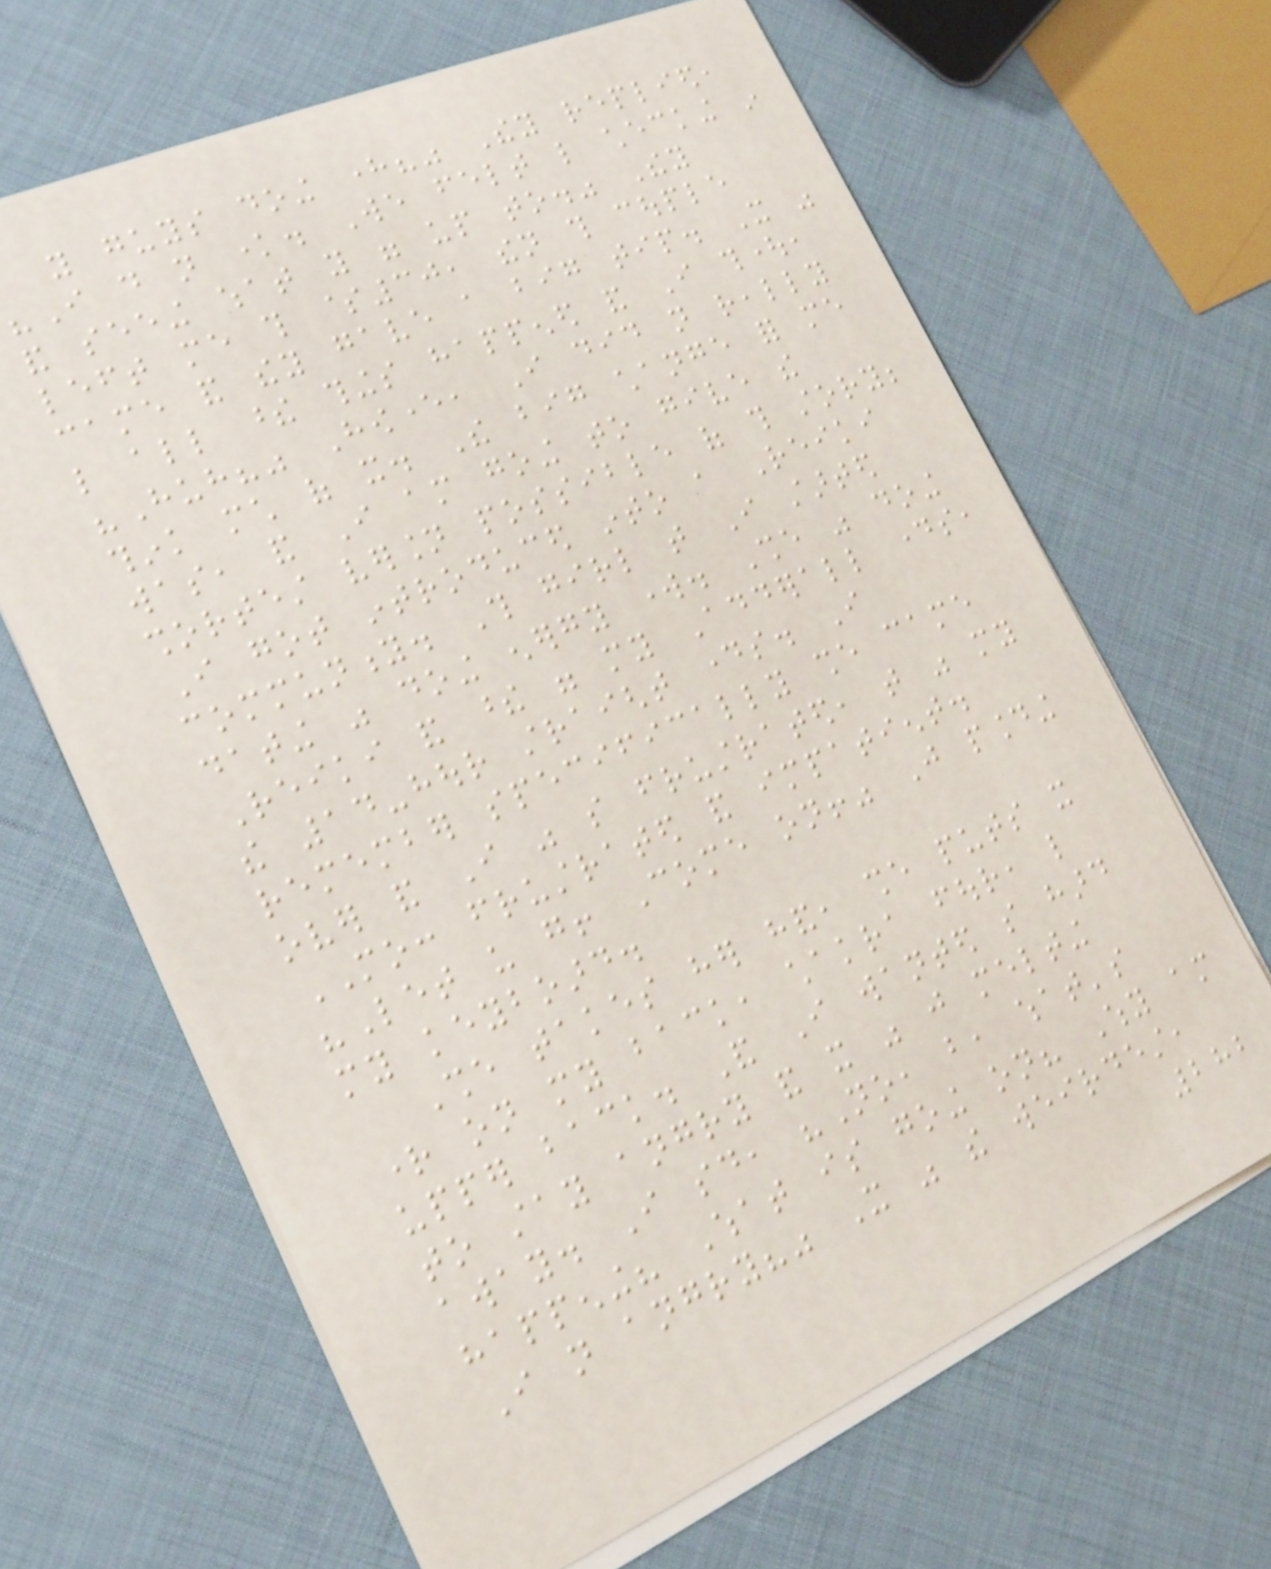you guys doing here?" They replied,
"I do not know. We felt like checking in
and seeing what you were up to." They
left me this $30, then this couple
came and they gave a big tip. It was
like all these things happened and I thought,
"Huh?" However, I did not really
think much of it. The big change for me
was, and I am going to give the
shortest version possible of this story;
I got introduced into a Reiki
community. This girl that I started
dating was doing energy work. She was doing
Reiki and these were my Adderall days,
the 14-hour straight days. I
remember specifically she came
over and I was so frustrated, that was my
MO: frustrated and impatient.
"Let us go! Come on!" Just pounding
my keyboard.
She takes her hand, she puts it
right on my back, chakra four, like
upper back. And I wanted so hard
to stay angry and it was just melting
away. I said, "No, but, what's
happening? What is going on? Why am
I not angry?" It was the weirdest,
282
